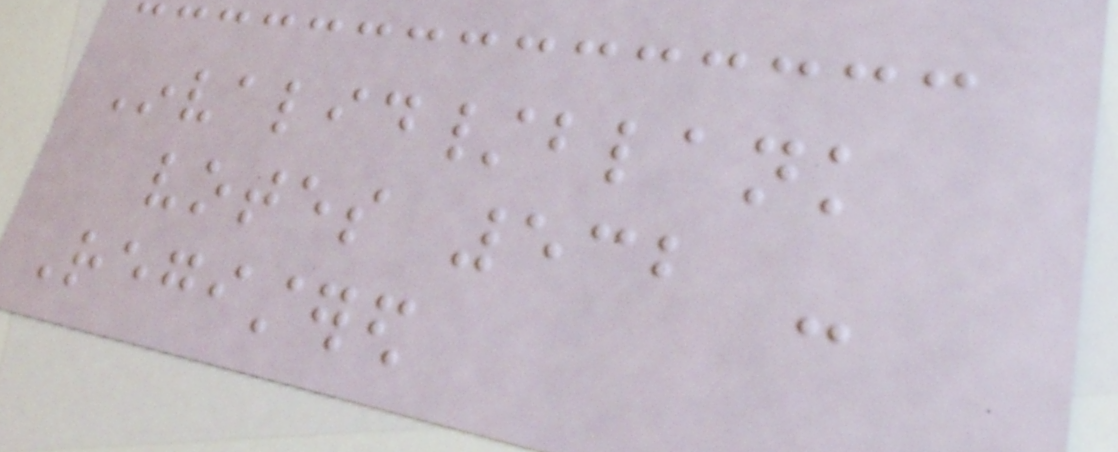Invalid/blank
votes 532 -
Registered
